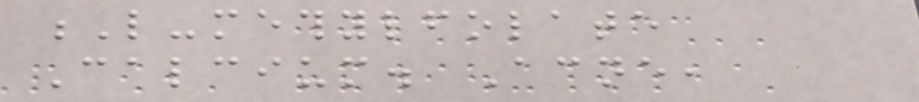L-methylfolate
Calcium. Acne,
